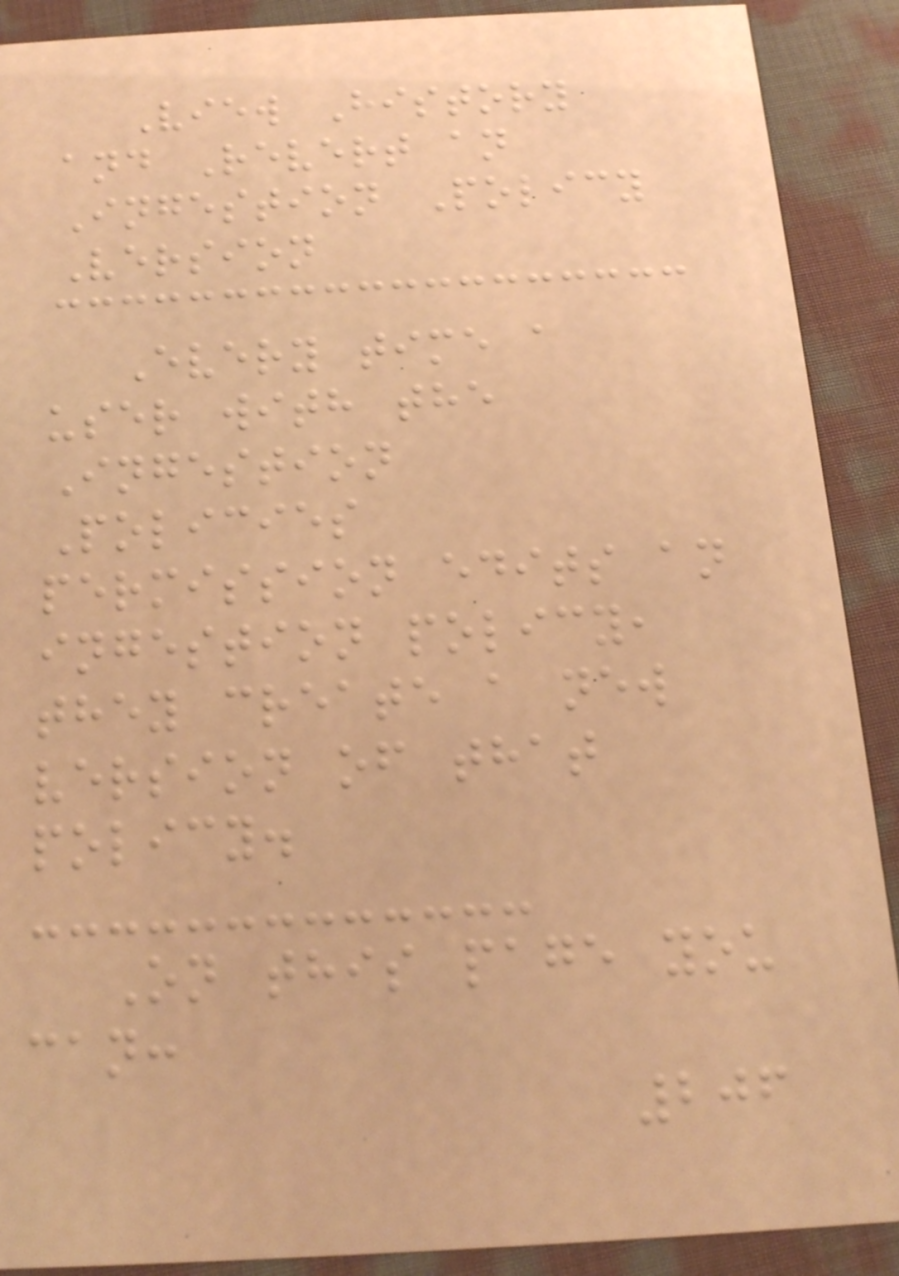View History
and Revert an
Ingestion Policy
Version
Every time a
user with the
Ingestion
Policies
permission edits an
ingestion policy,
they create a new
version of that
policy.
On this page you
can:
206
